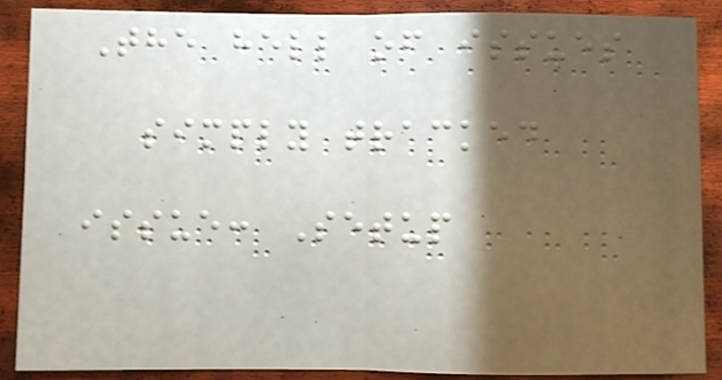The hell of issues
simply tracked
issue: Setup
